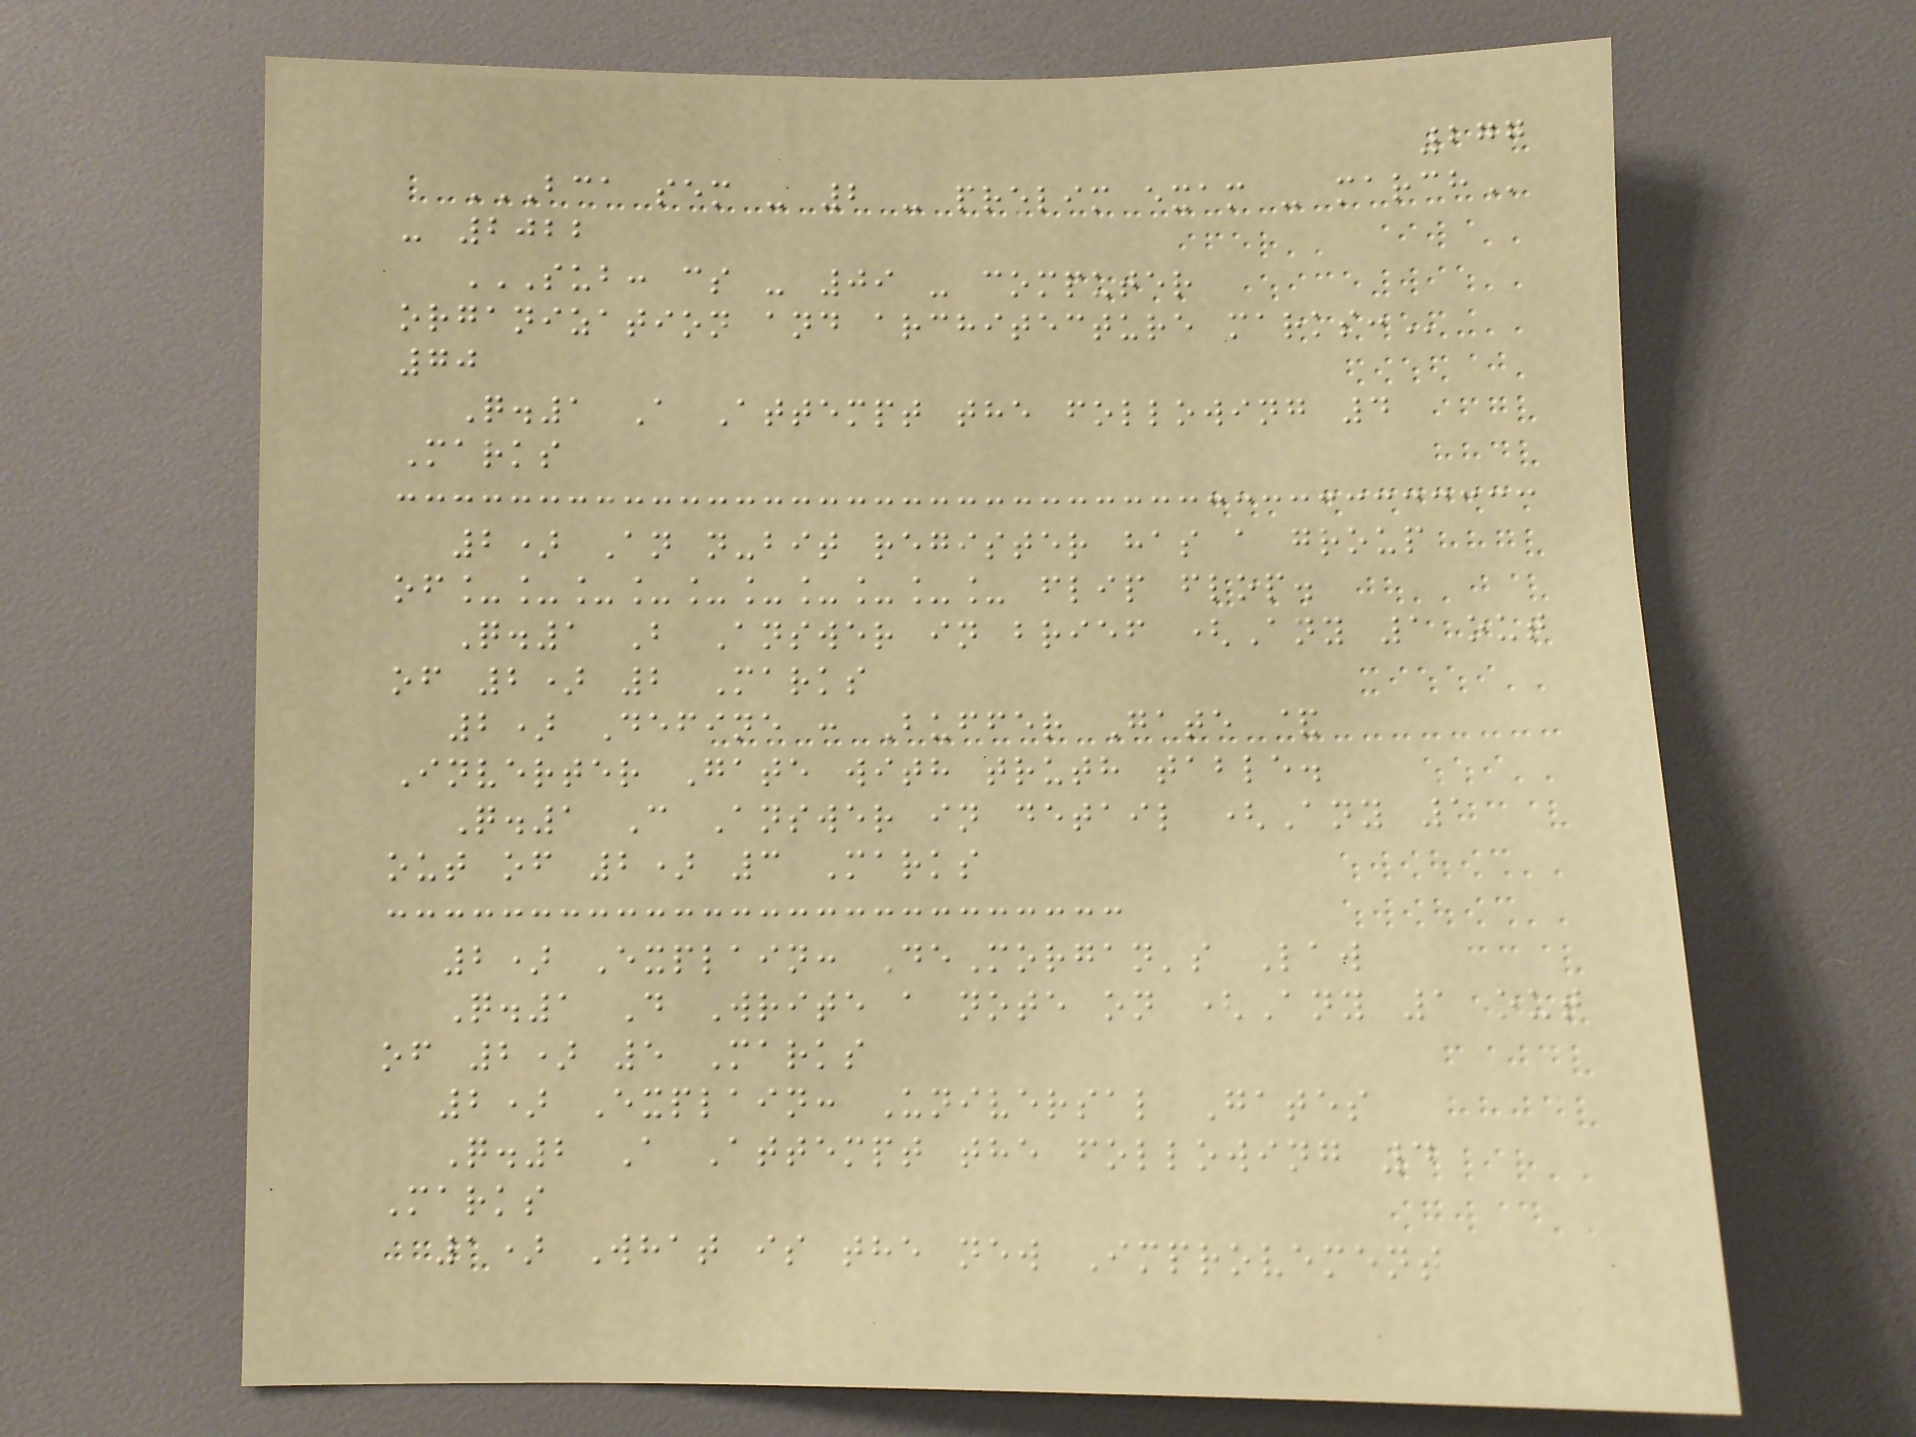277
BCA SEM - 2 - PRELIM EXAM - MARCH
- 2022
SUB: CS - 09 - COMPUTER
ORGANIZATION AND ARCHITECTURE MARKS:
70
Q.1 A Attempt the following 4
Marks
2) An n-bit register has a group
of__________ flip flop.
Q.1 B Answer in brief (Any 1 out
of 2) 2 Marks
2) Define : Buffer Gate &
Inverter Gate with truth table.
Q.1 C Answer in detail (Any 1
out of 2) 3 Marks
2) Explain: DeMorgan's Law
Q.1 D Write a note on (Any 1 out
of 2) 5 Marks
2) Explain: Universal Gates
Q.2 A Attempt the following 4
Marks
1) What is the new Improvement
